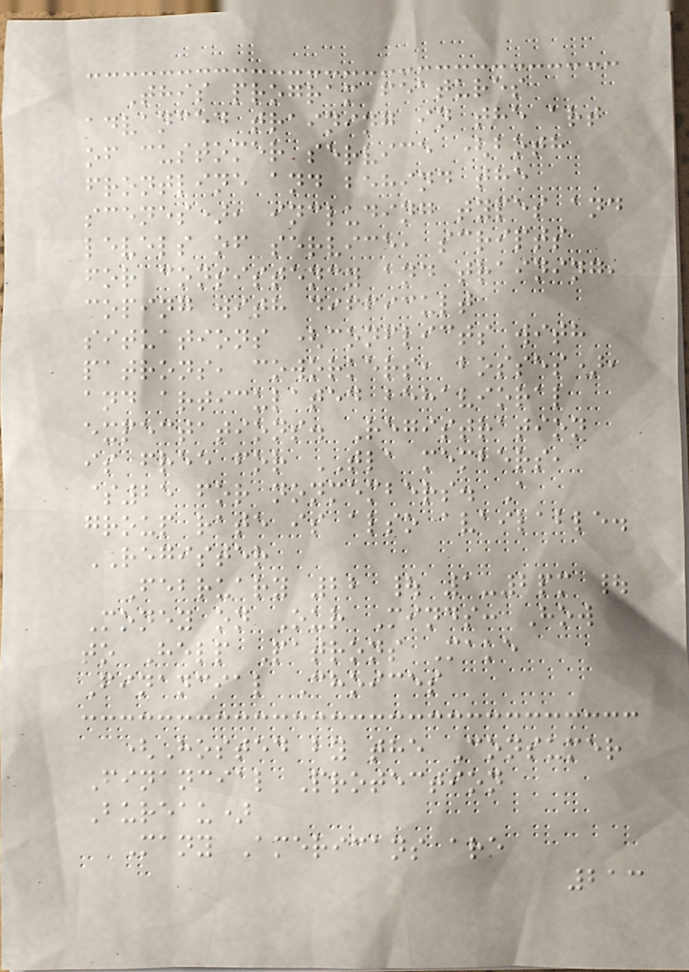This program features
advanced training in the art
of customer service (both
frontline and behind the
scenes), including types and
levels of service, scripts
for consistency and training,
coping with difficult
situations (conflicts with
patrons, coworkers, bosses),
and articulated behavioral
expectations. Registration
is free for TLA members,
$25 for nonmembers. A
group rate is also available.
REGISTER
February 22 | 1-2pm |
Money on Our Minds: How
to Help Patrons Make
Financial Choices
(Hosted by the Consumer
Financial Protection
Bureau)
Many Americans are
213
